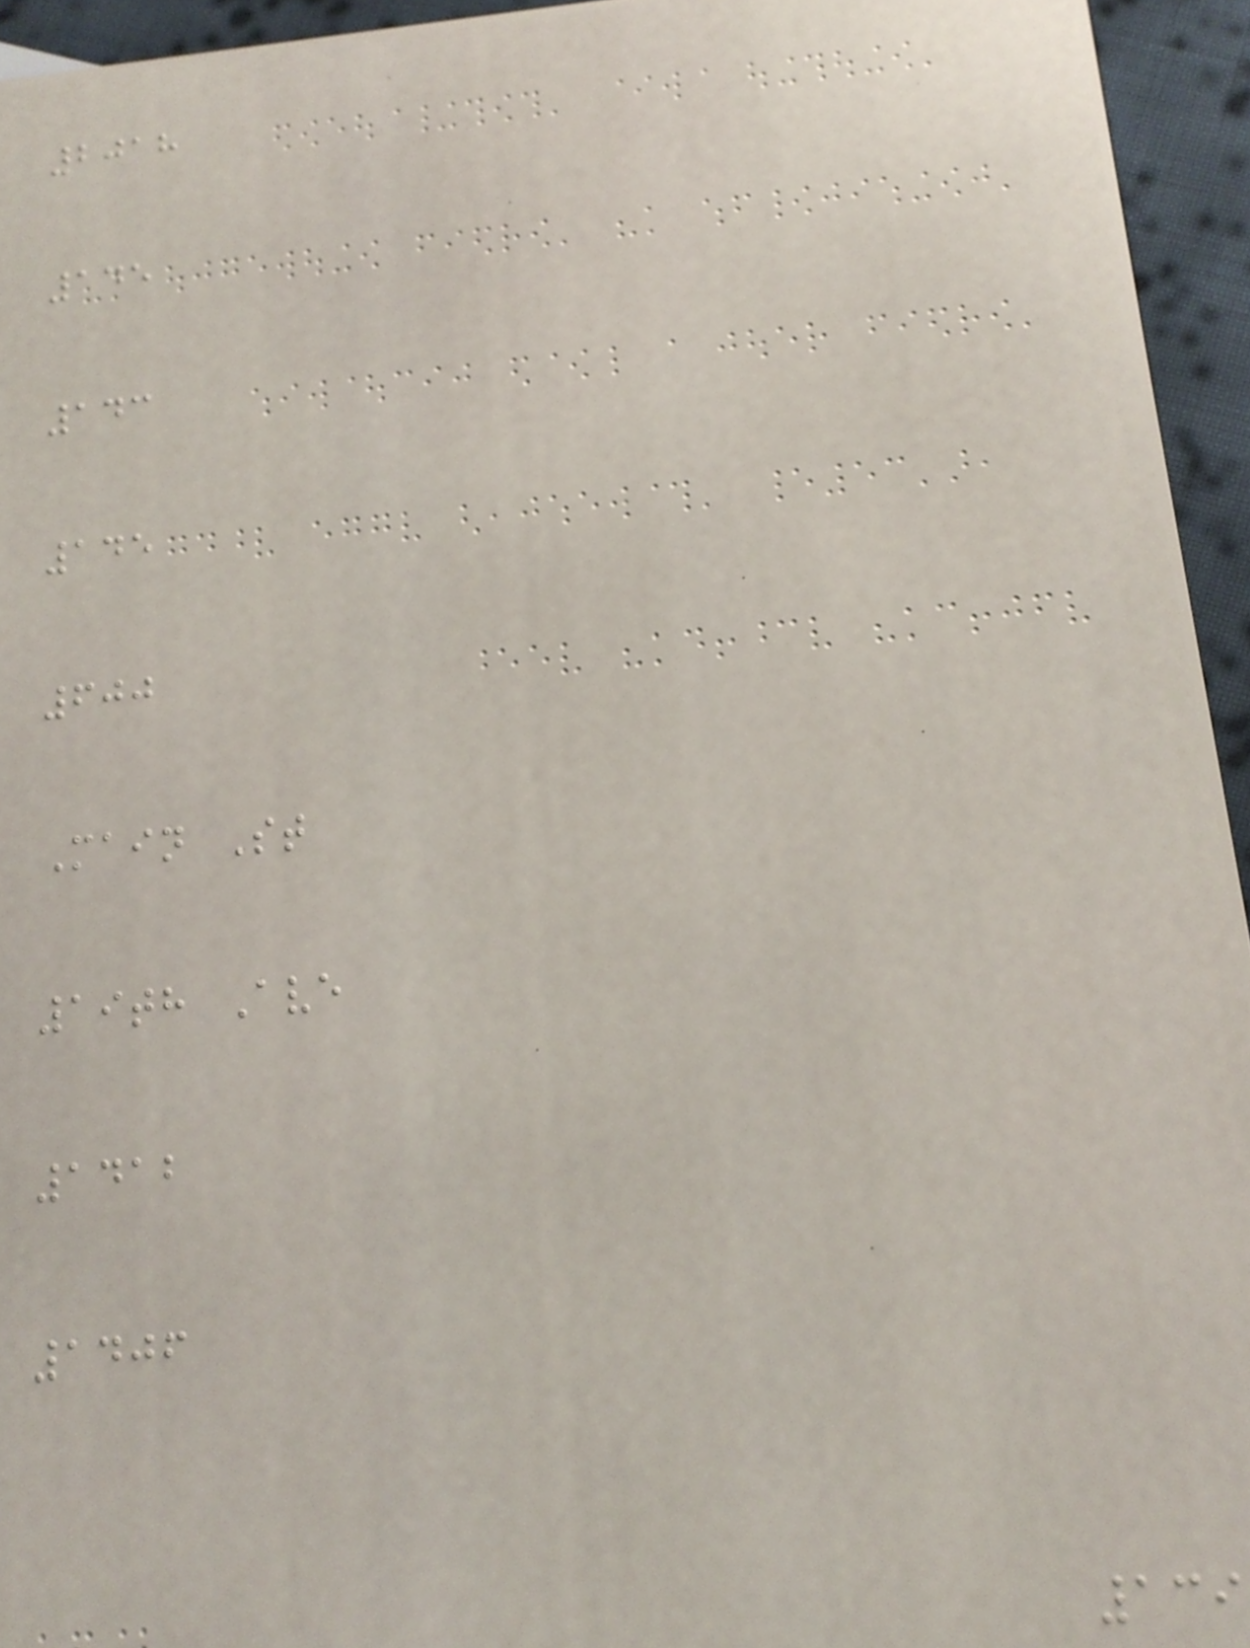2018
145
143
145
600
Main St
19th Ave
1412
1406
139
